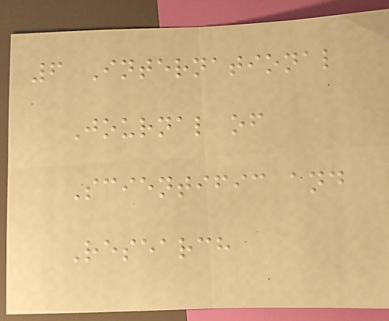6 International
Journal of
Scientific and
Research
